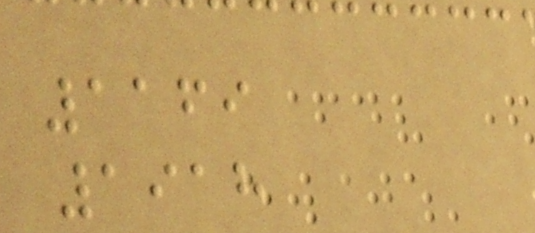1169
1918
